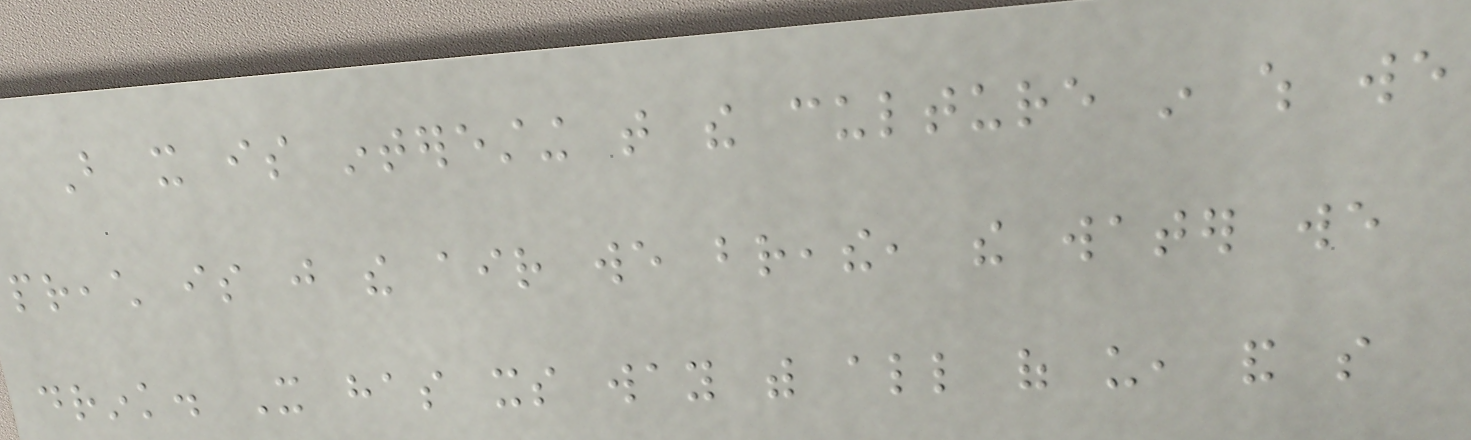But it is interesting that the culture in which we
preach is just the air we breathe, the water we
drink. It has its way with all of us, and so
